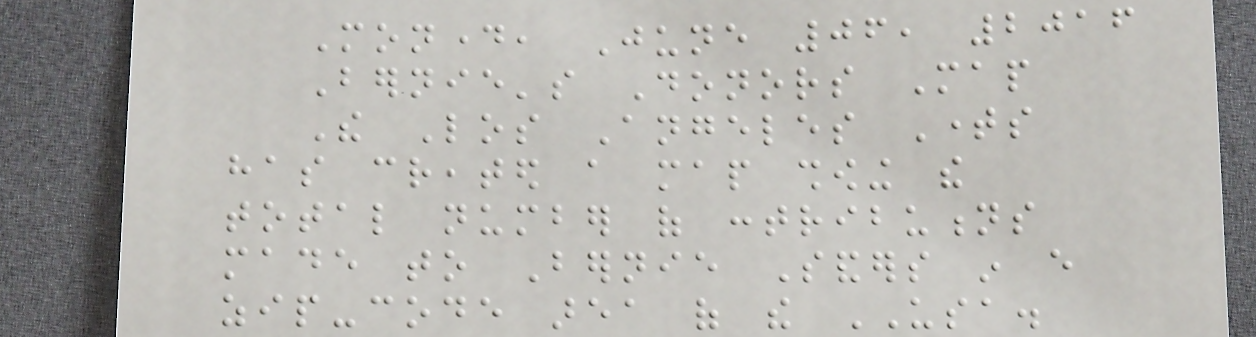Monday, June 06, 2016
Bernie's Donors Map
The Los Angeles Times
has created a map showing the
total number of contributions
made to Bernie Sanders in every
zip-code area of the USA.
